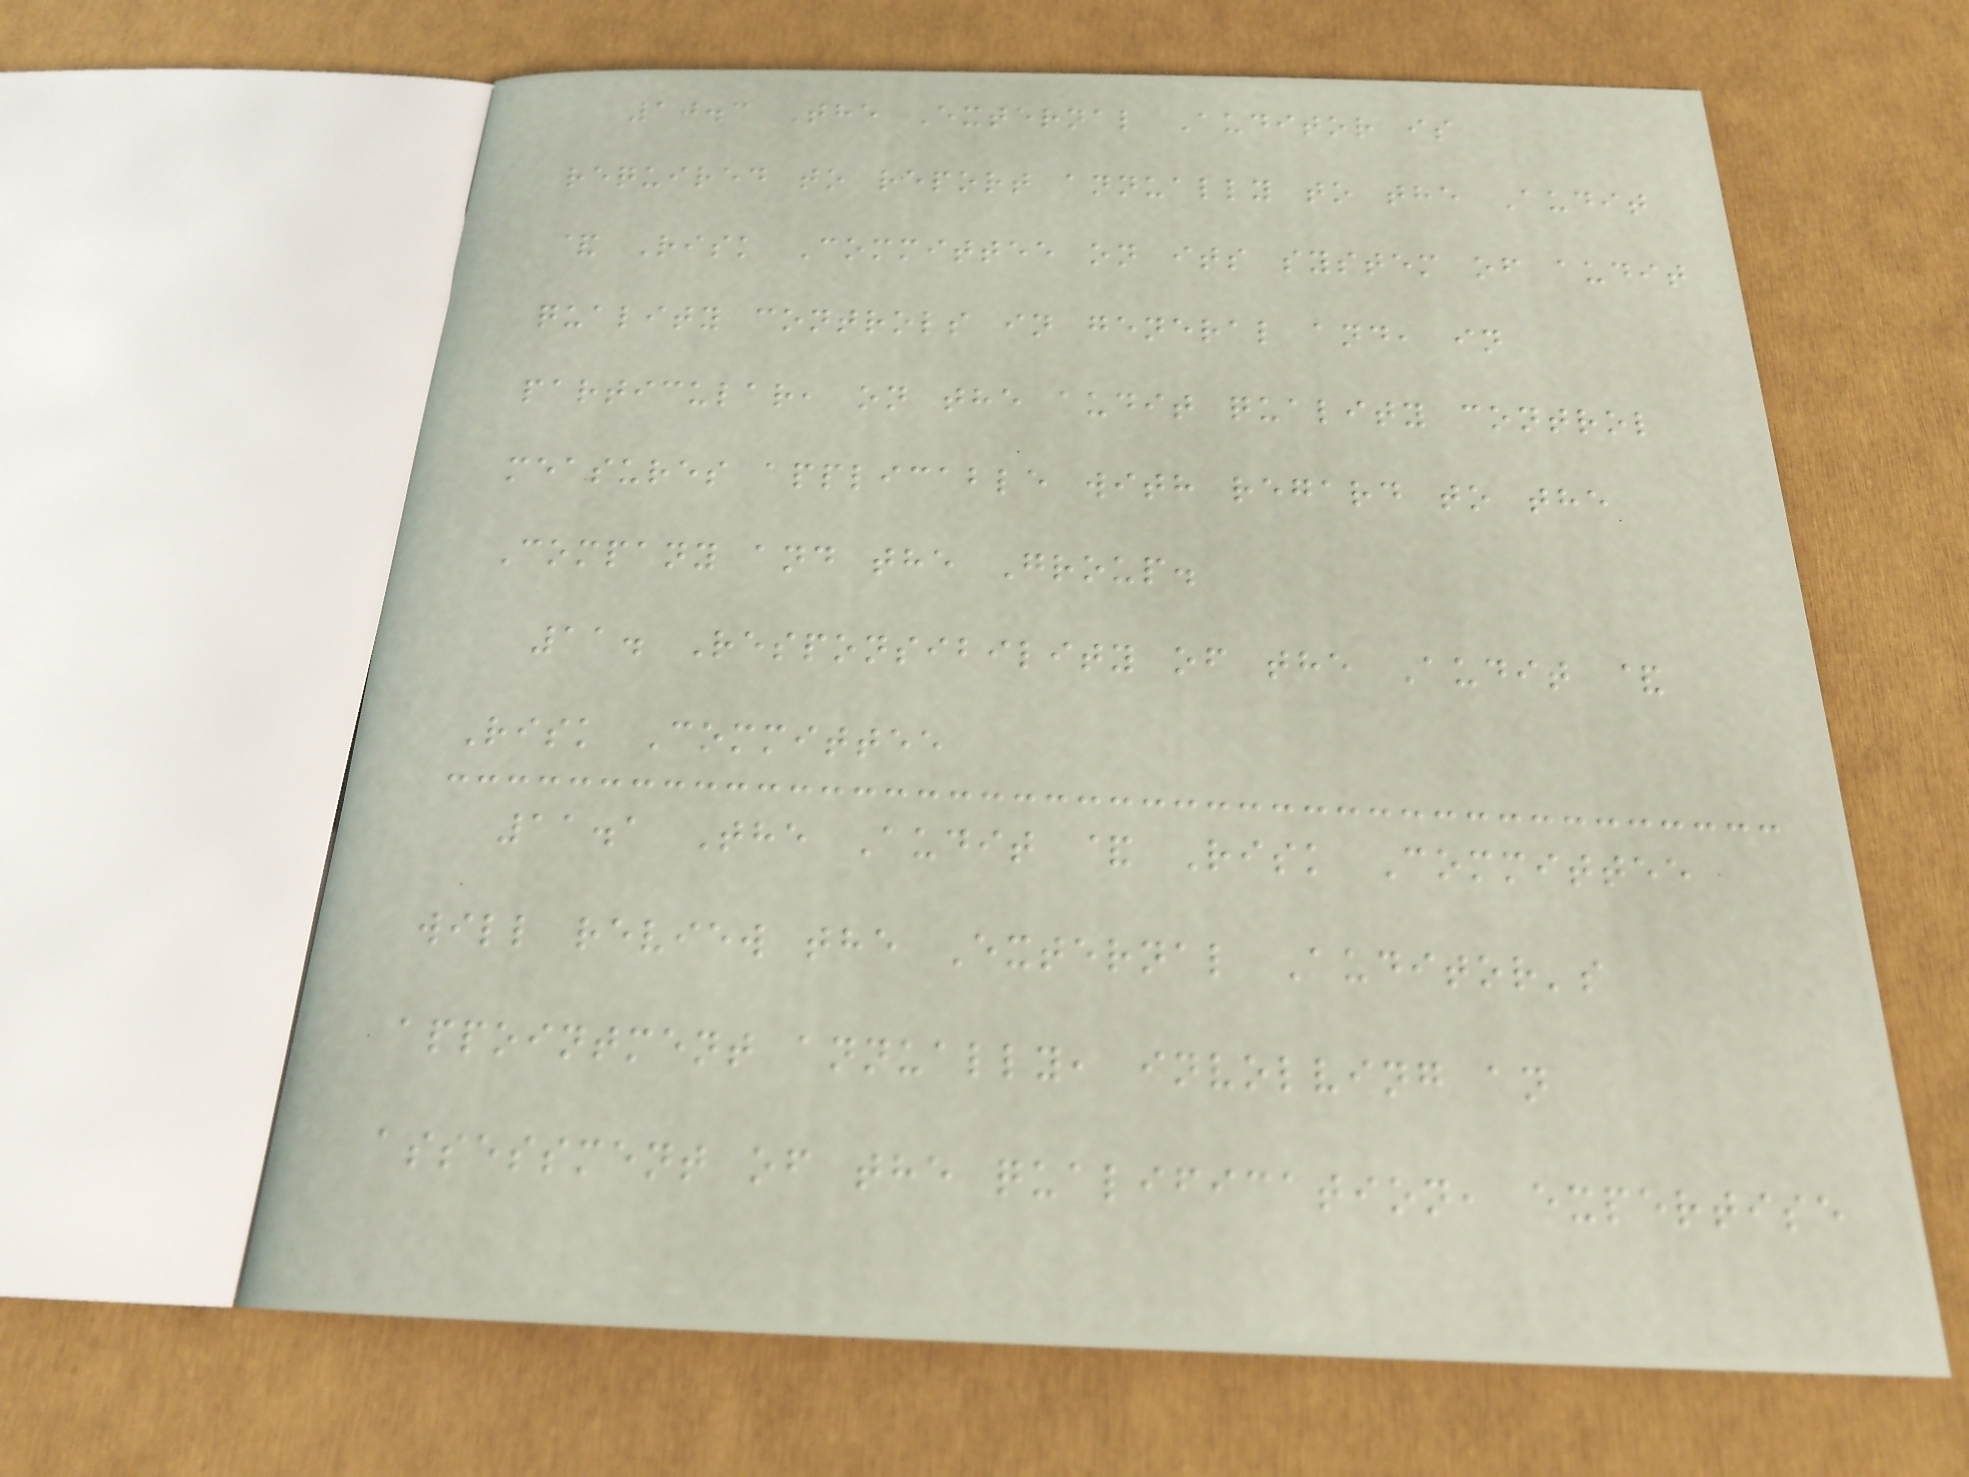10.3 The External Auditor is
required to report annually to the Audit
& Risk Committee on its system of audit
quality controls in general and, in
particular, on the audit quality control
measures applicable with regard to the
Company and the Group.
11. Responsibility of the Audit &
Risk Committee
11.1 The Audit & Risk Committee
will review the External Auditor's
appointment annually, involving an
assessment of the qualification, expertise
